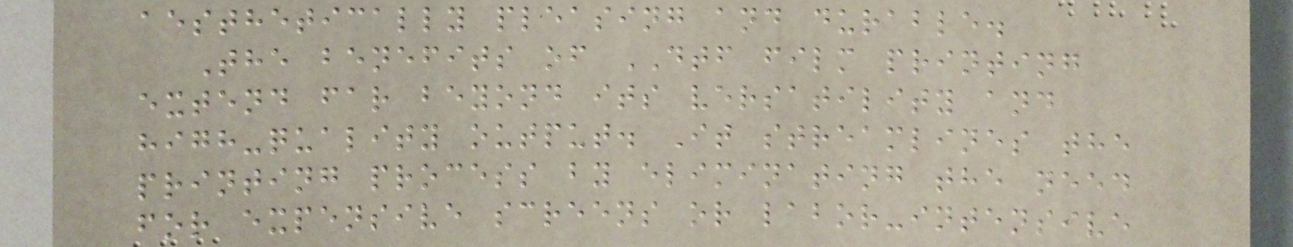aesthetically pleasing and durable.
The benefits of DTF film printing
extend far beyond its versatility and
high-quality output. It streamlines the
printing process by eliminating the need
for expensive screens or labor-intensive
